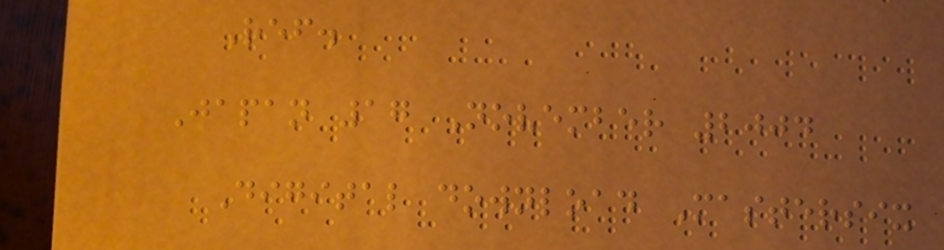Ref.
Japan 17 November 2004
Digital download Mastersix
